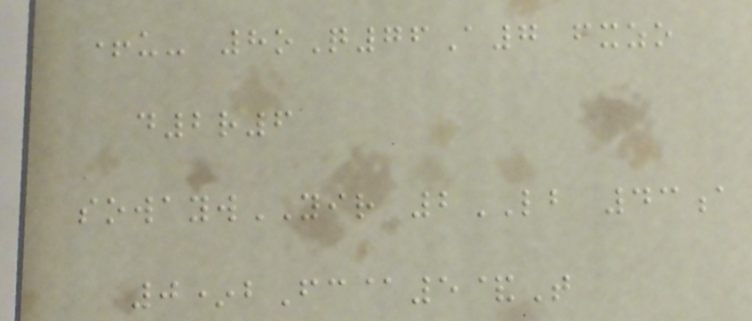+u- 8oQ76A7 fxzo
d2r6
sowaywYIR 2LB 43a
0*bFc@5&T
